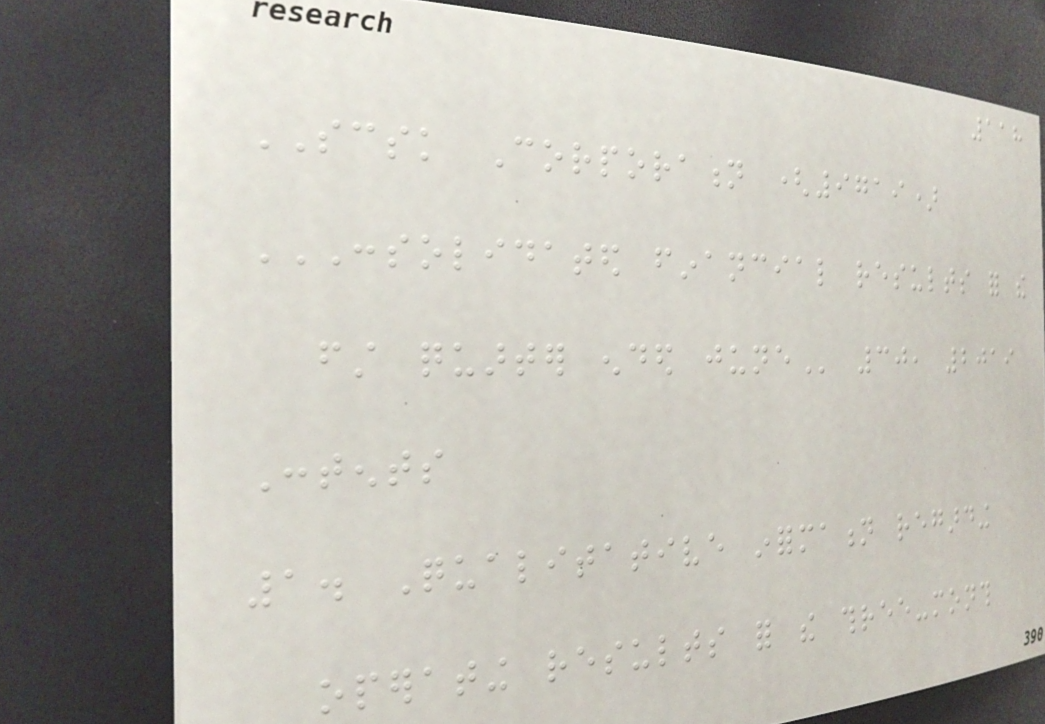118
SCSK Corporation (9719)
CONSOLIDATED FINANCIAL RESULTS FOR THE
FIRST QUARTER ENDED JUNE 30, 2019
Contents
1. Qualitative information regarding
operating results for the three-month
